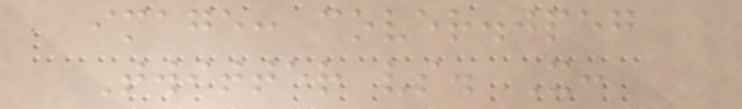image: cover.jpeg
Twitter vs. X:
